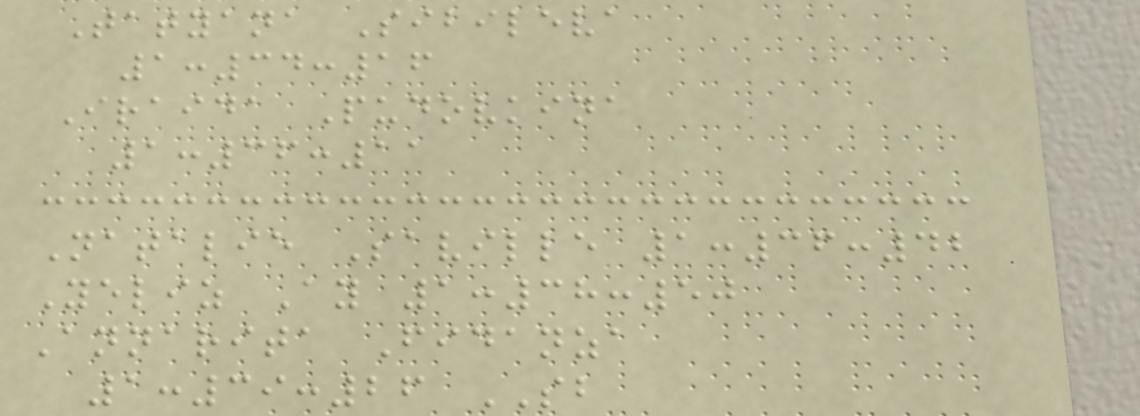Tatyana Sibileva
1:34:16
Iraida Pudovkina
1:36:11
Natalie Saville 1:36:42
Yeliz Ay 1:38:50
Annarita Fidanza
1:39:26 SB
